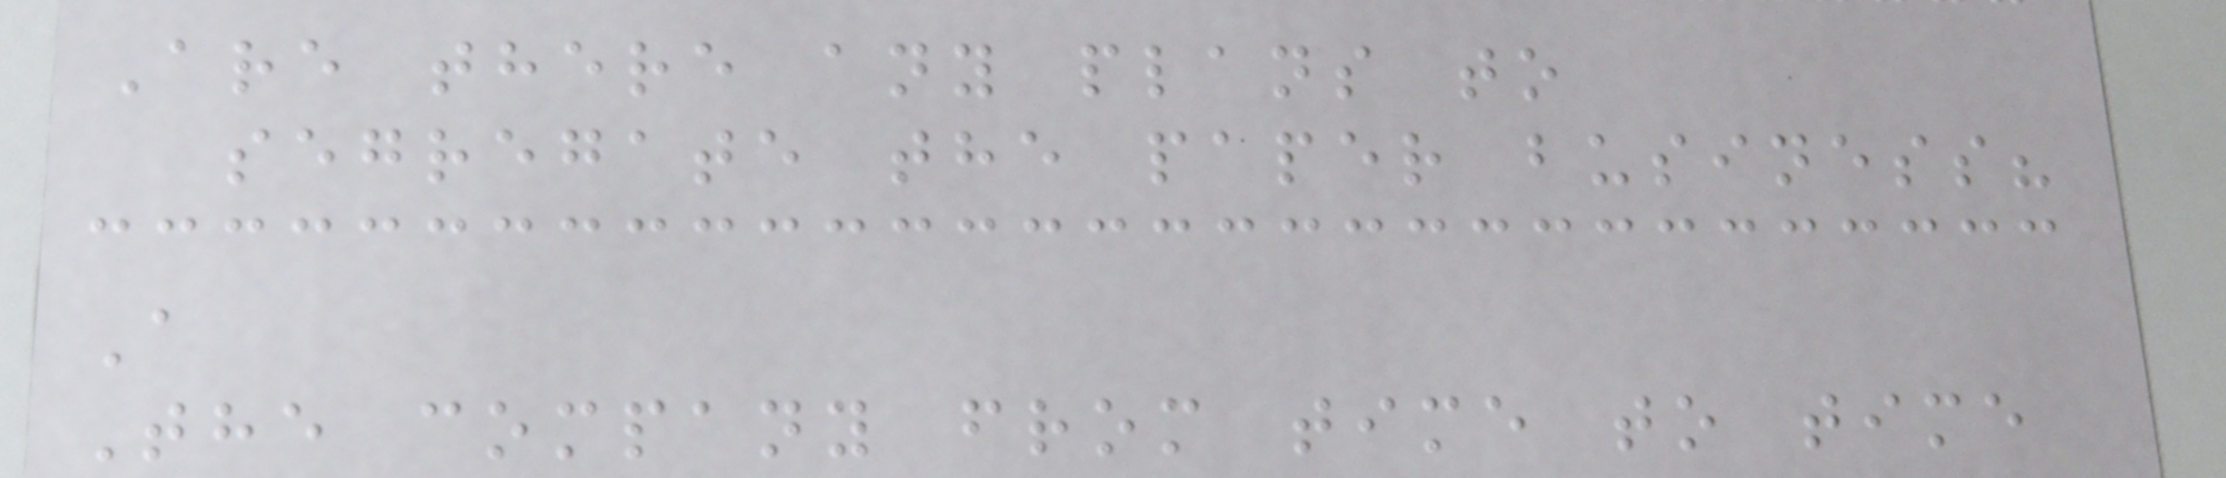Are there any plans to
segregate the paper business?
A
The company from time to time
